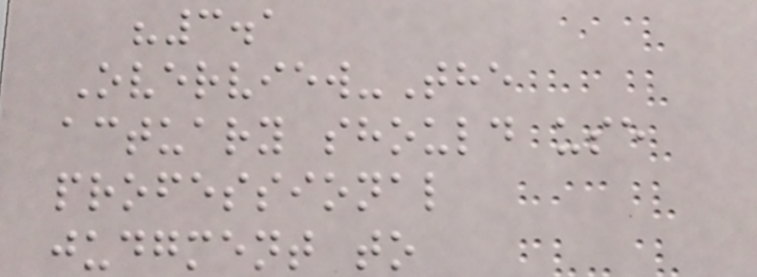"3.1
Overview-The
actuary should use
professional
judgment to
